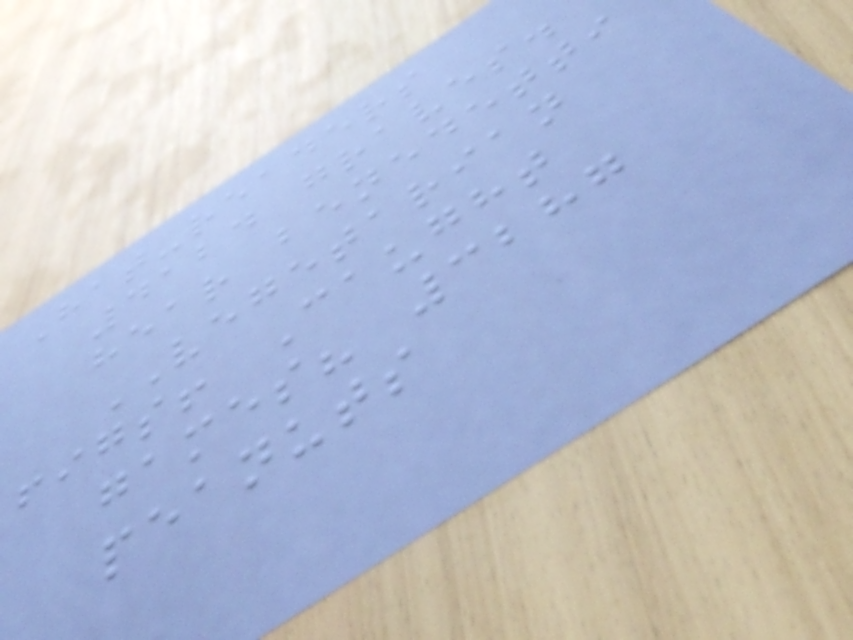Hat-readers
4124 graves.
hear benedetti
VEGETARIAN
figs! Caught
games? 3287
peanuts
